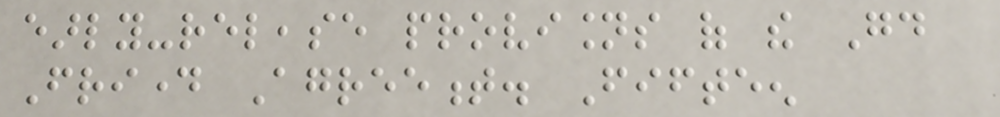early-release provisions of the Good
Friday Agreement. Fifteen
